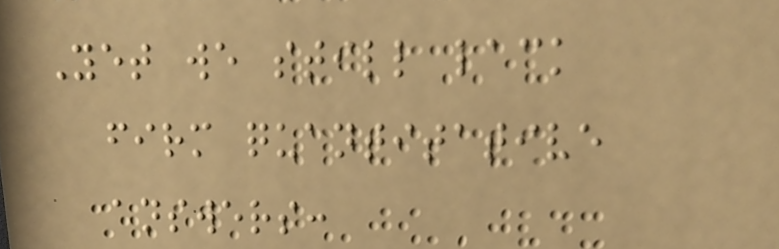Yet we still lack
firm quantitative
answers:
